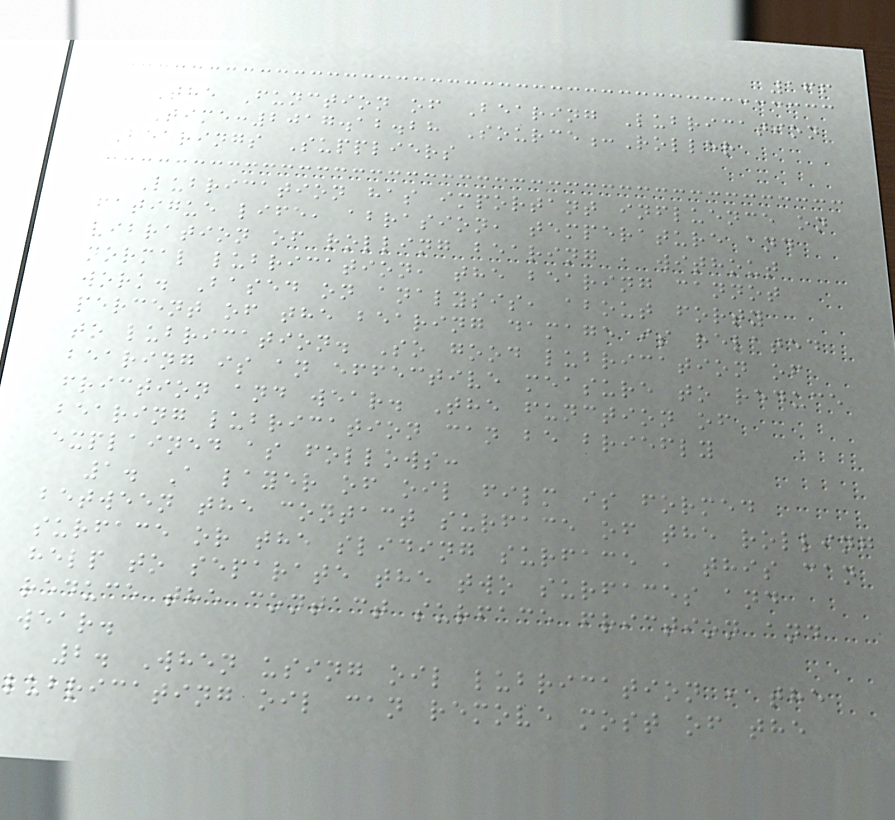166
The Function of Bearing Lubrication
Time:2017.12.28 Source:Roller
Bearings Suppliers
Lubrication has important influence on
fatigue life, abrasion, temperature and
vibration of rolling bearing , without
normal lubrication, the bearing cannot
work. Based on analysis, about forty
percent of the bearing damage is related
to lubrication. So good lubrication of
bearing is an effective measure to reduce
friction and wear. The function of
bearing lubrication can be briefly
explained as follows:
1. A layer of oil film is formed
between the contact surface of the rolling
surface or the sliding surface , this can
help to separate the two surfaces and
reduce the contact surface friction and
wear.
2. When using oil lubrication , the
lubricating oil can remove most of the
